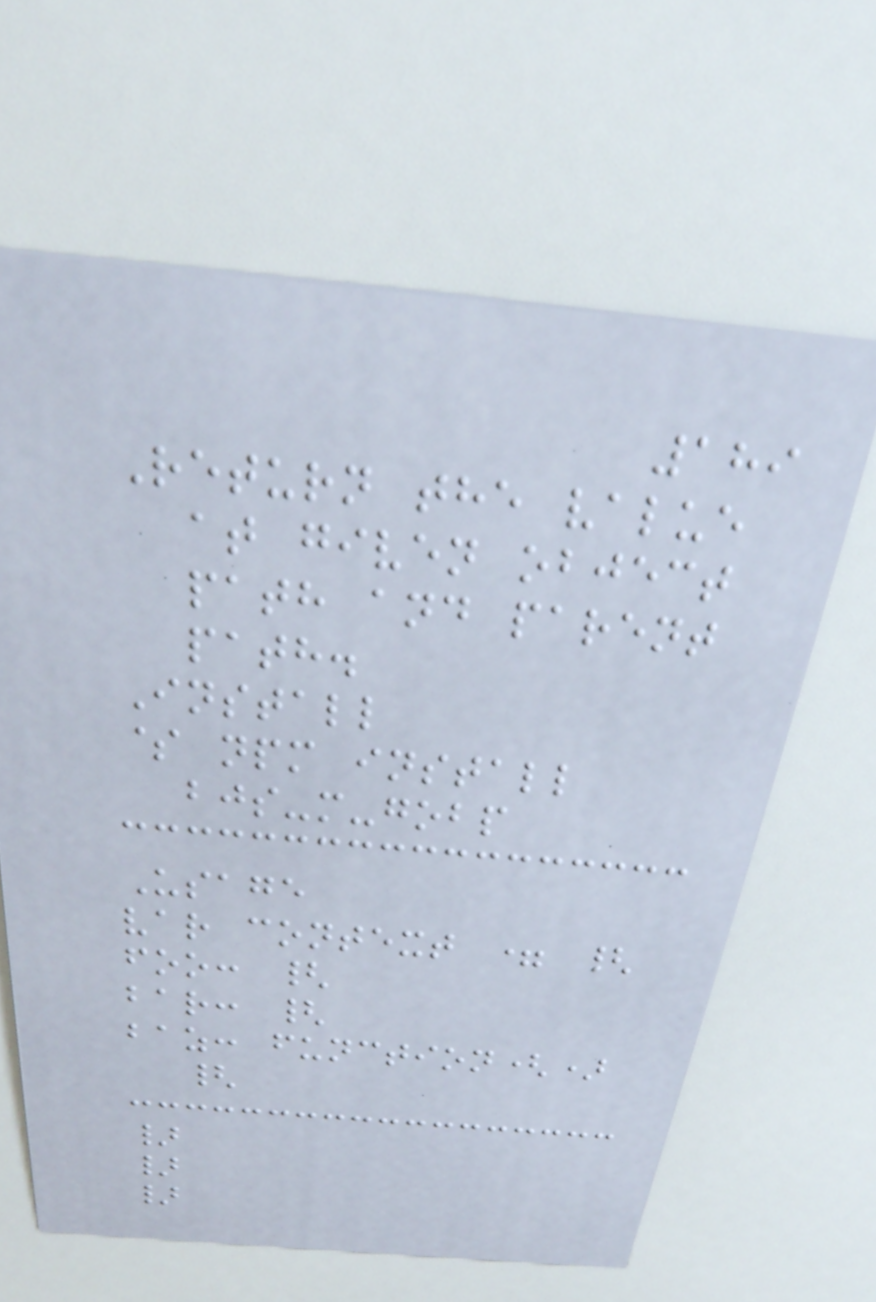189
Return the value
at given object
path and parent
path.
Install
$ npm install
bjs-m-gobp
Usage
var context = {
foo: {
bar: {
baz: function()
{
}
}
}
